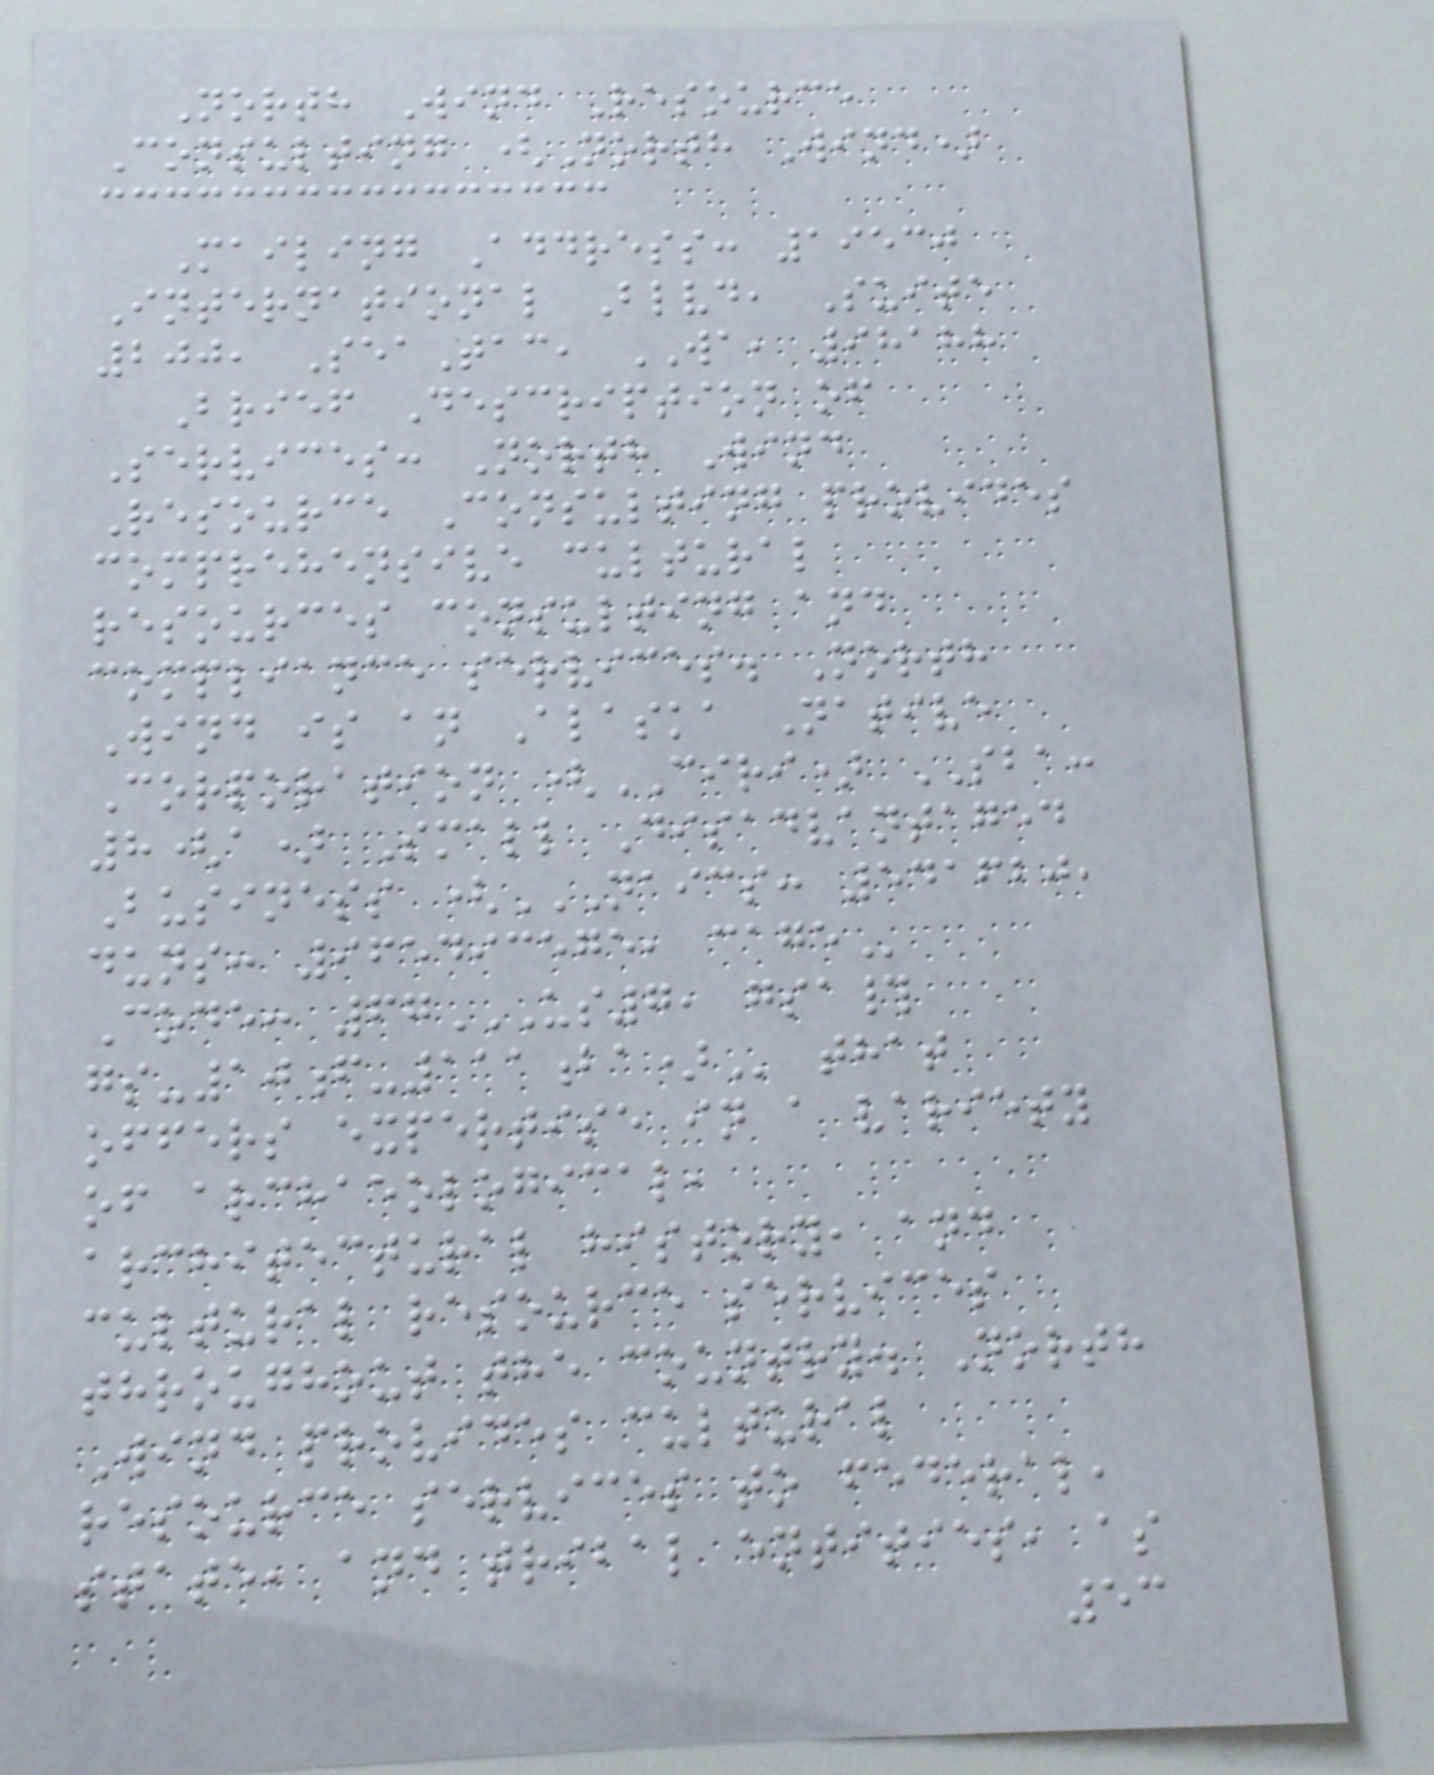North Wind Resource
Consulting (North Wind)
Mailing Address: 19530
International Blvd, Suite
200, SeaTac, WA, 98188
Brief Description of
Services: North Wind
Resource Consulting provides
comprehensive cultural
resources consulting and
compliance services. North
Wind is an Alaska Native
Corporation (CIRI) SBA:
8(a) Small Disadvantaged
Business (NAICS: 541620,
DUNS: 965493575, CAGE
Code: 67US7, GSA#
GS-10F-111BA) that
offers expertise in a variety
of archaeological,
architectural history, and
cultural resource services
throughout the country. North
Wind provides cultural
resource services to federal,
state, and tribal entities, as
53
